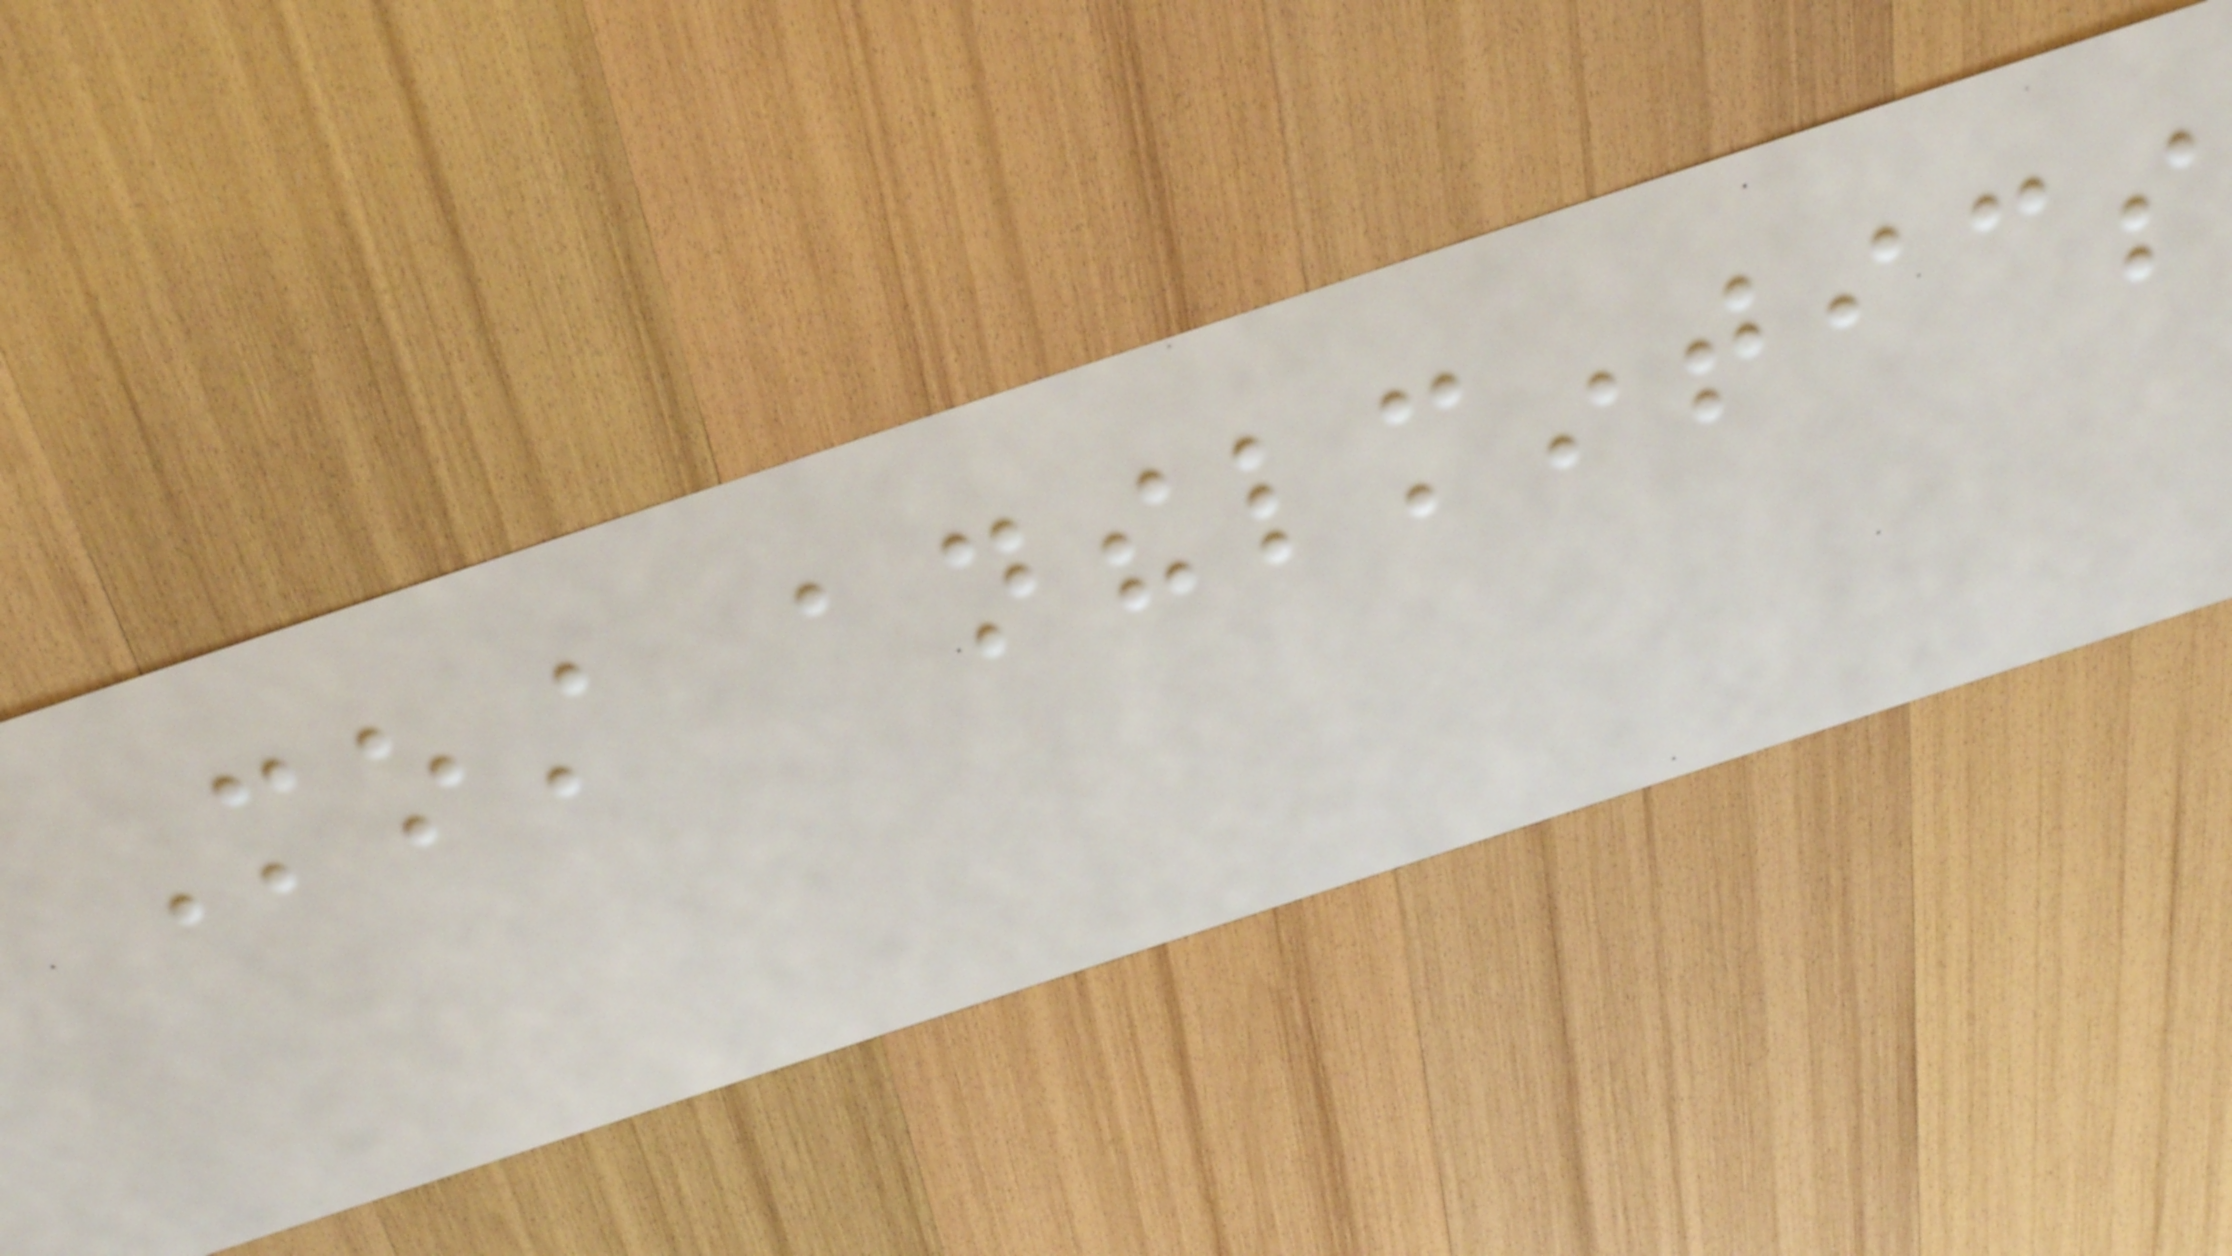Most anthelmintics
